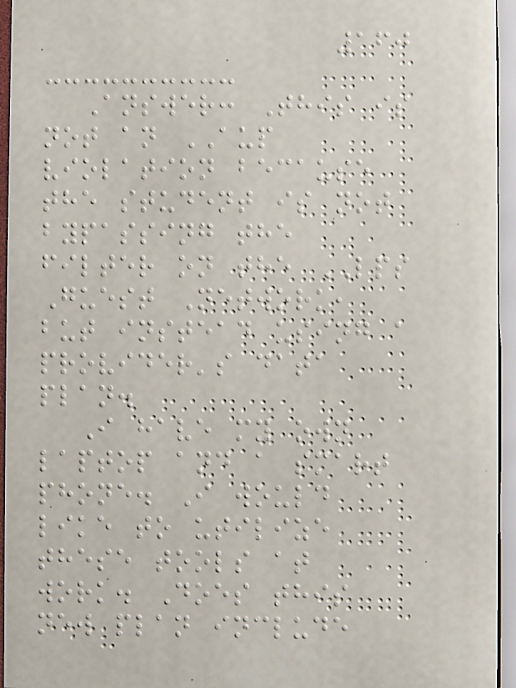160
Answer: This is
not an AUP
violation because
the student is not
bypassing the
filter on the LPS
Guest Network,
but instead using a
provider's data
plan.
I have my own
laptop and a smart
phone. I would
like to utilize
these tools at
work. Does this
new plan include
